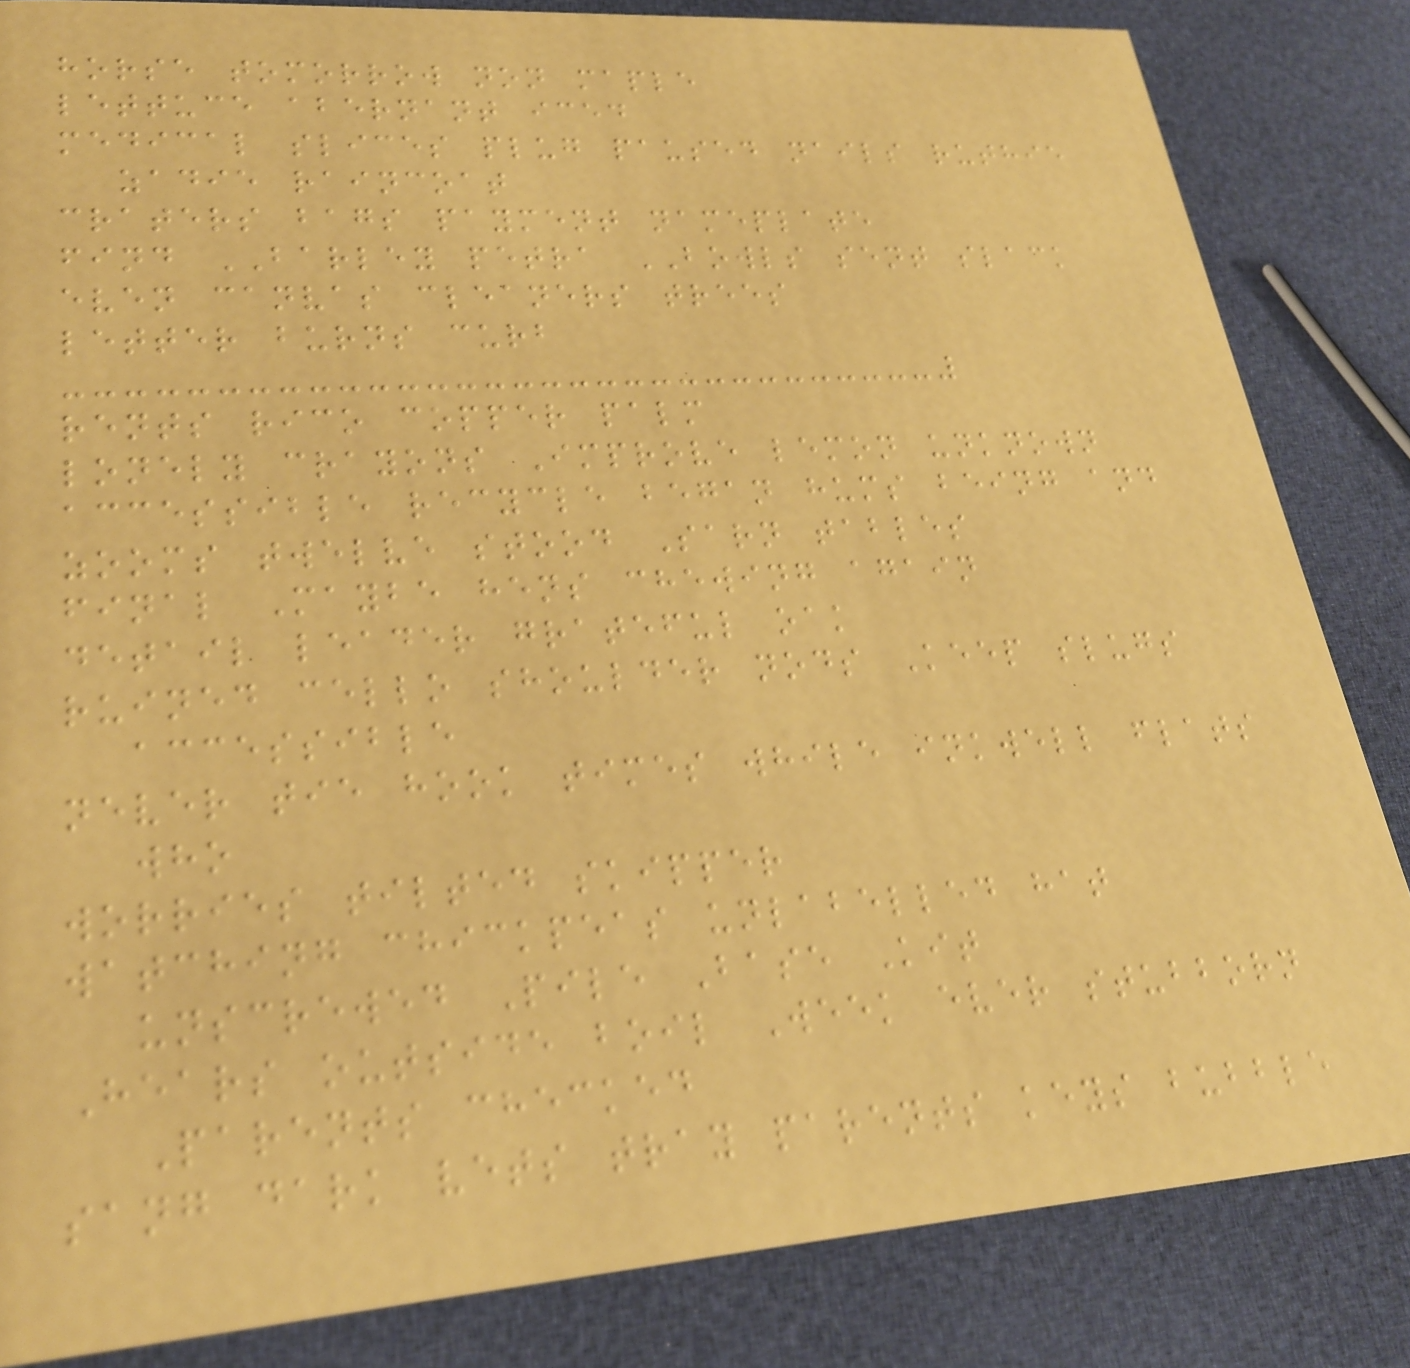horse tomorrow non maple
lettuce abernant iced
medical slices plug paused nails ruthie
zadie raincoat
craters bags payment nameplate
find BARLEY petra BOWLS sent slack
even canvas cleaners trees
letter burns curb
rents rico copper palm
lonely crayons Improve lemon unknown
accessible recycle began hums being and
zooms twelve stood Sarn tables
final Maybe hens chewing again
detail leader grateful oak
ruined cello shoulder nods Keep slugs
accessible
never tie hook times while inkwell flats
who
worries tilted skipper
watching chickpeas unlabelled hat
unscrewed Pile Base Kit
Hears outside boil Week ever stubborn
Parents checked
sang dark vets tray parents keys bubble
